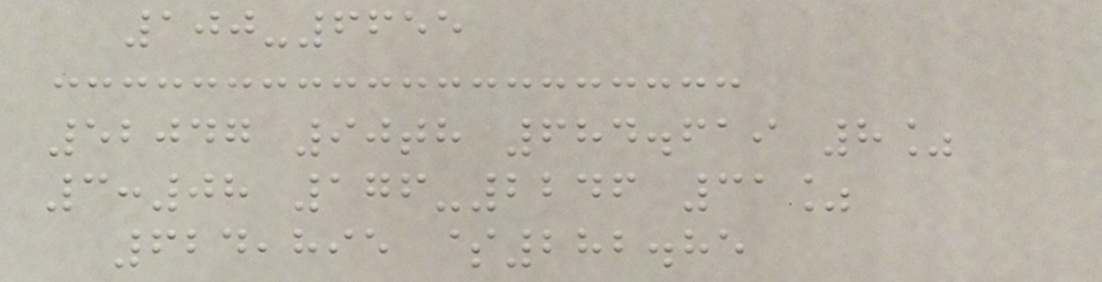100-6655
52047 90th 684.619 8%
3:08 176-2246 31%
624,895 $282.85
